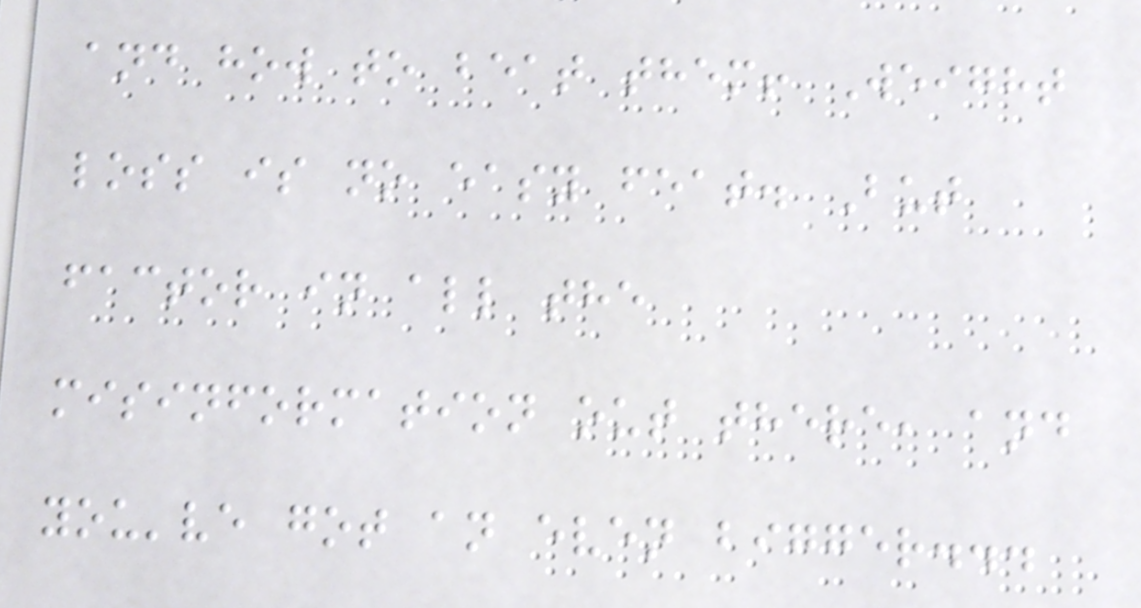and how to beat them! Weight
loss is no easy feat. But
factor in all the
misinformation out there, and
you've got an even bigger...
